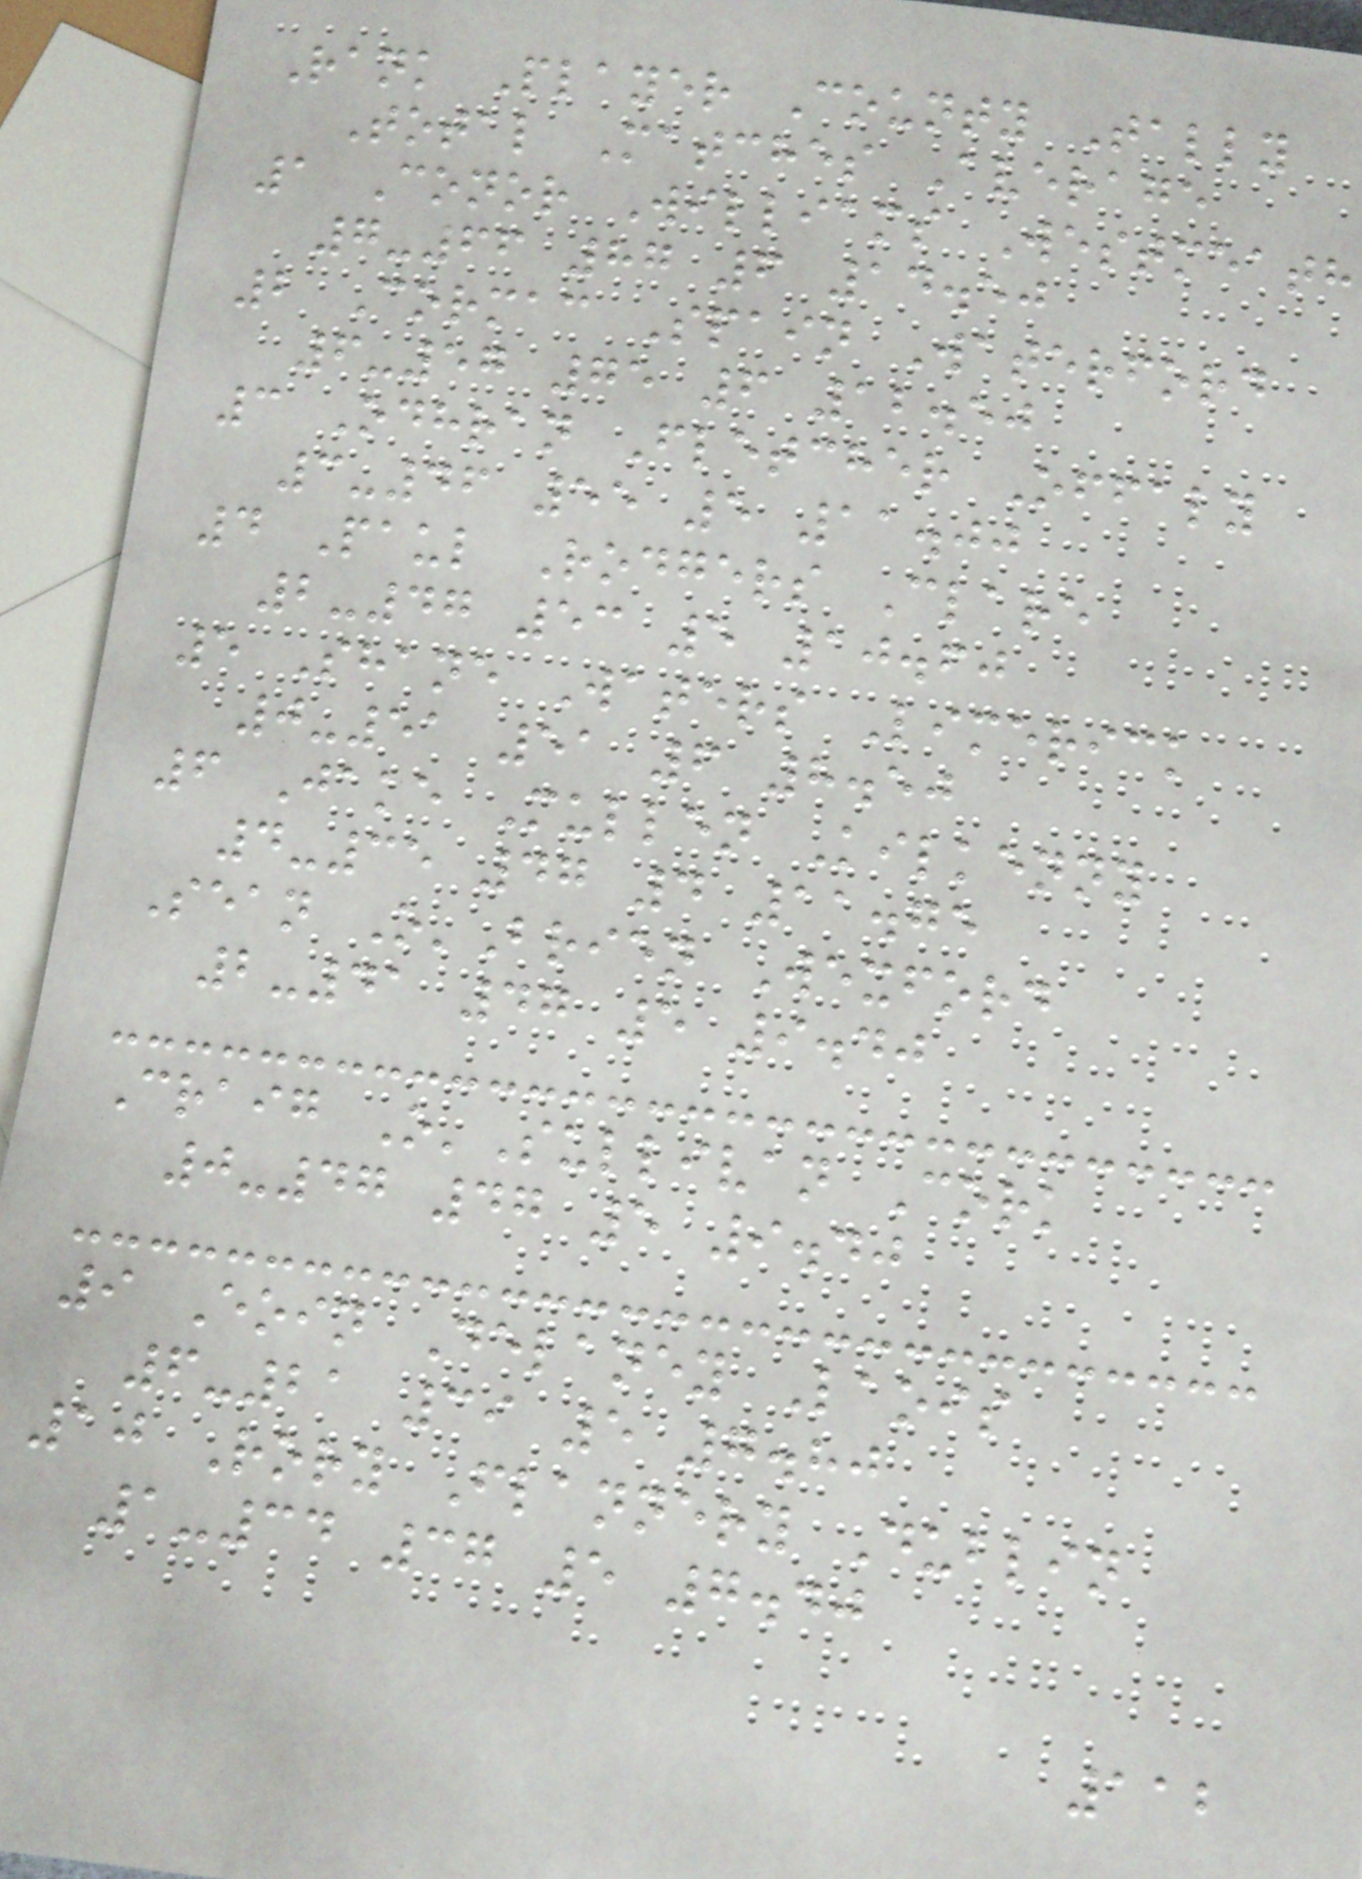Rank Player County Tally
Total Matches Average
1 Conor Williams Westmeath
7-66 87 6 14.50
2 Cormac Spain Waterford
6-57 75 6 12.50
3 Odhran Fletcher Offaly
3-46 55 5 11.00
4 Paul Rodgers Clare
2-47 53 5 10.60
5 Shane Waters Limerick
0-51 51 6 8.50
6 Jake Mullen Kilkenny
4-35 47 4 11.75
Sean O'Brien Wexford
2-41 47 5 9.40
Craig O'Sullivan Cork
0-47 47 5 9.40
9 Eoin Delaney Laois
6-21 39 5 7.80
10 Rory Flannery Dublin
1-34 37 5 7.40
112
